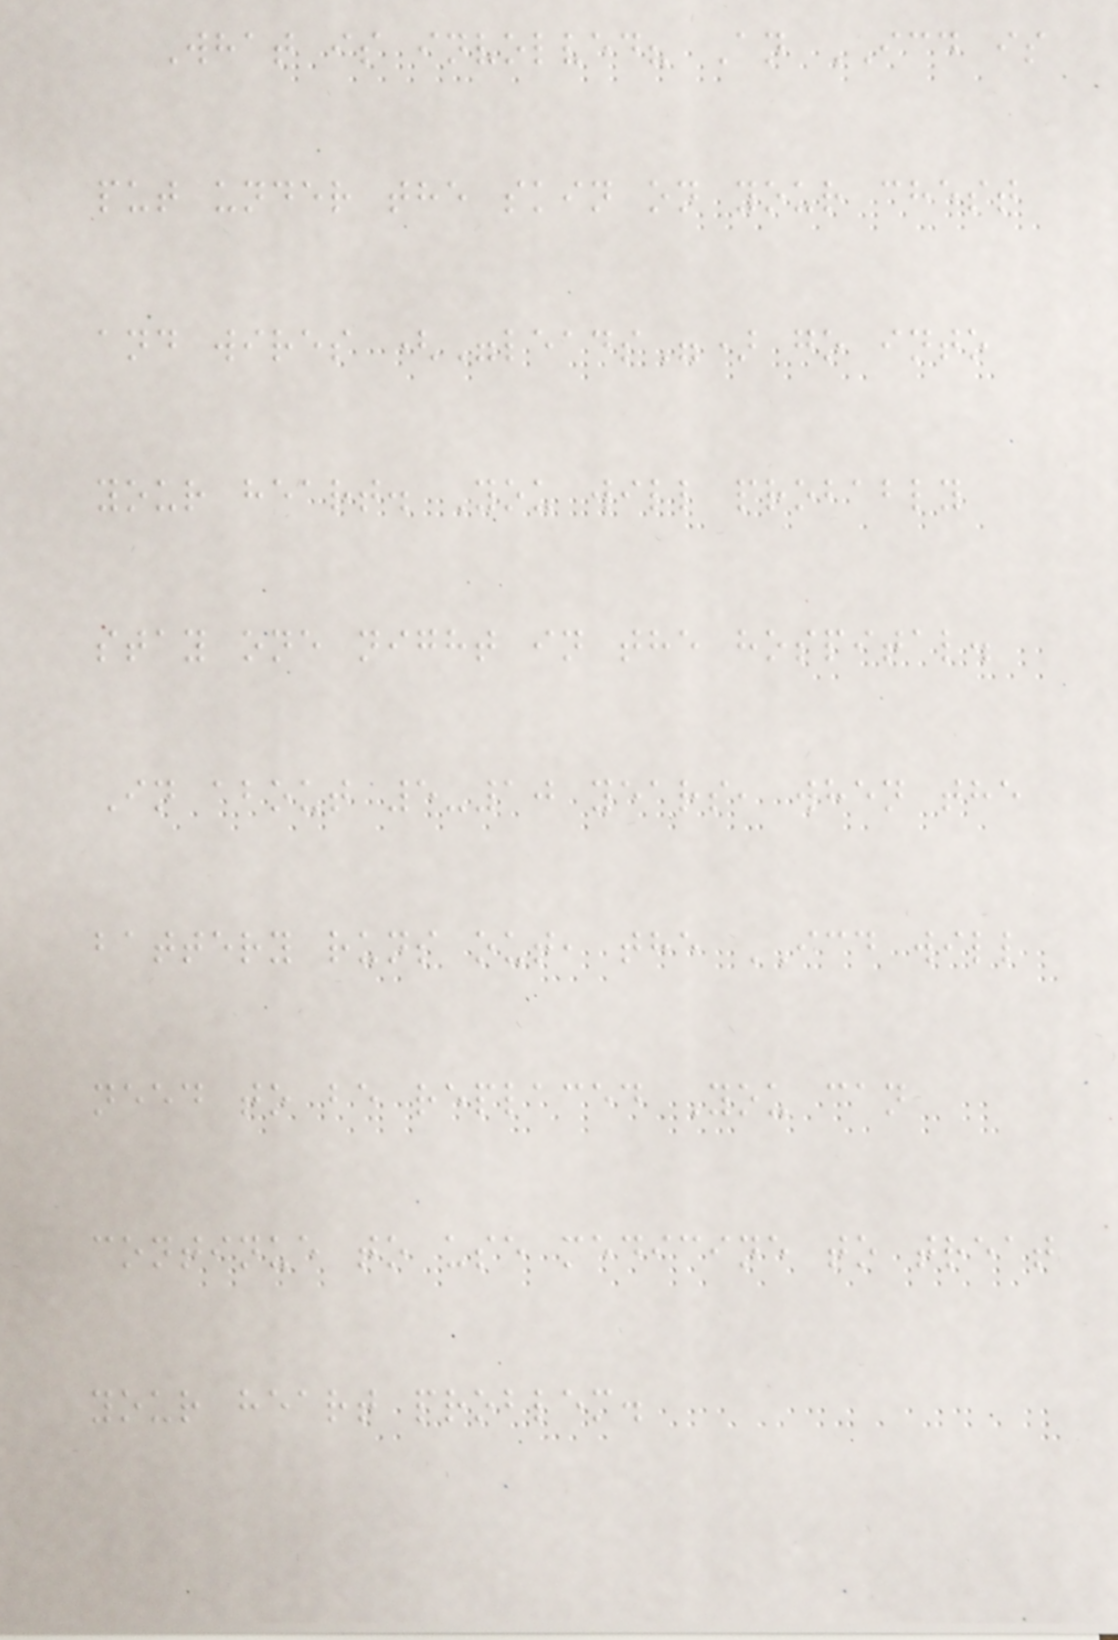What is involved? An ICD is
put under the skin on your chest
and wires ("leads") go into
your heart. You will probably
stay one night in the hospital.
In about 5-10 years, when the
battery runs out, the ICD will
need to be replaced You can
continue to use medicine to treat
your heart problem.
